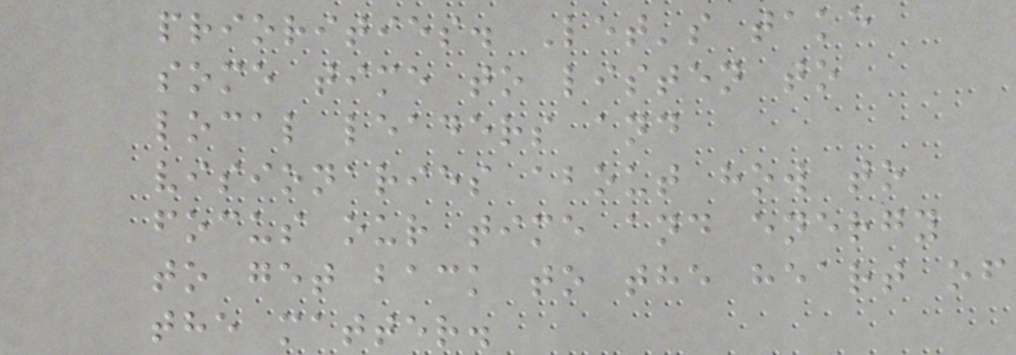priorities. Let's take
some time to listen to
local leaders and
visionaries about how to
focus our time and energy
to get back to the heart of
the matter.
